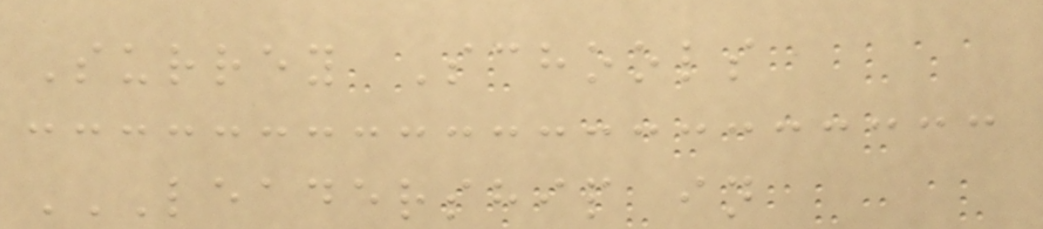Surrey Schools
LEADERSHIP IN
